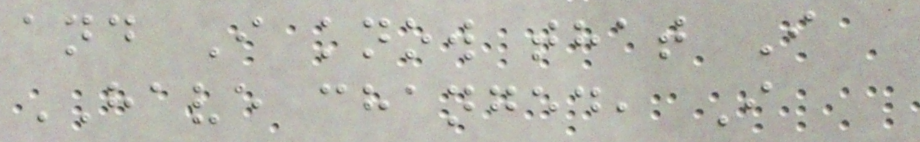and I know that I
HAVE changed, I
